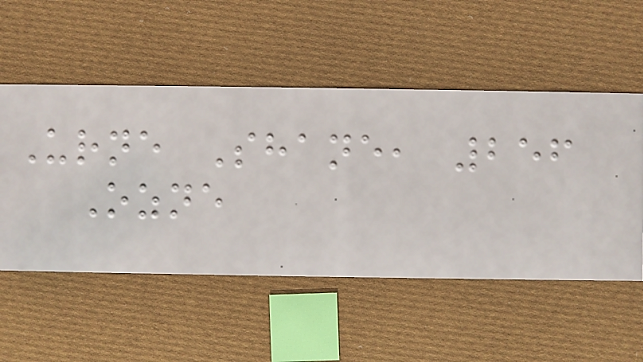Urne Shane, 256
Ozne
